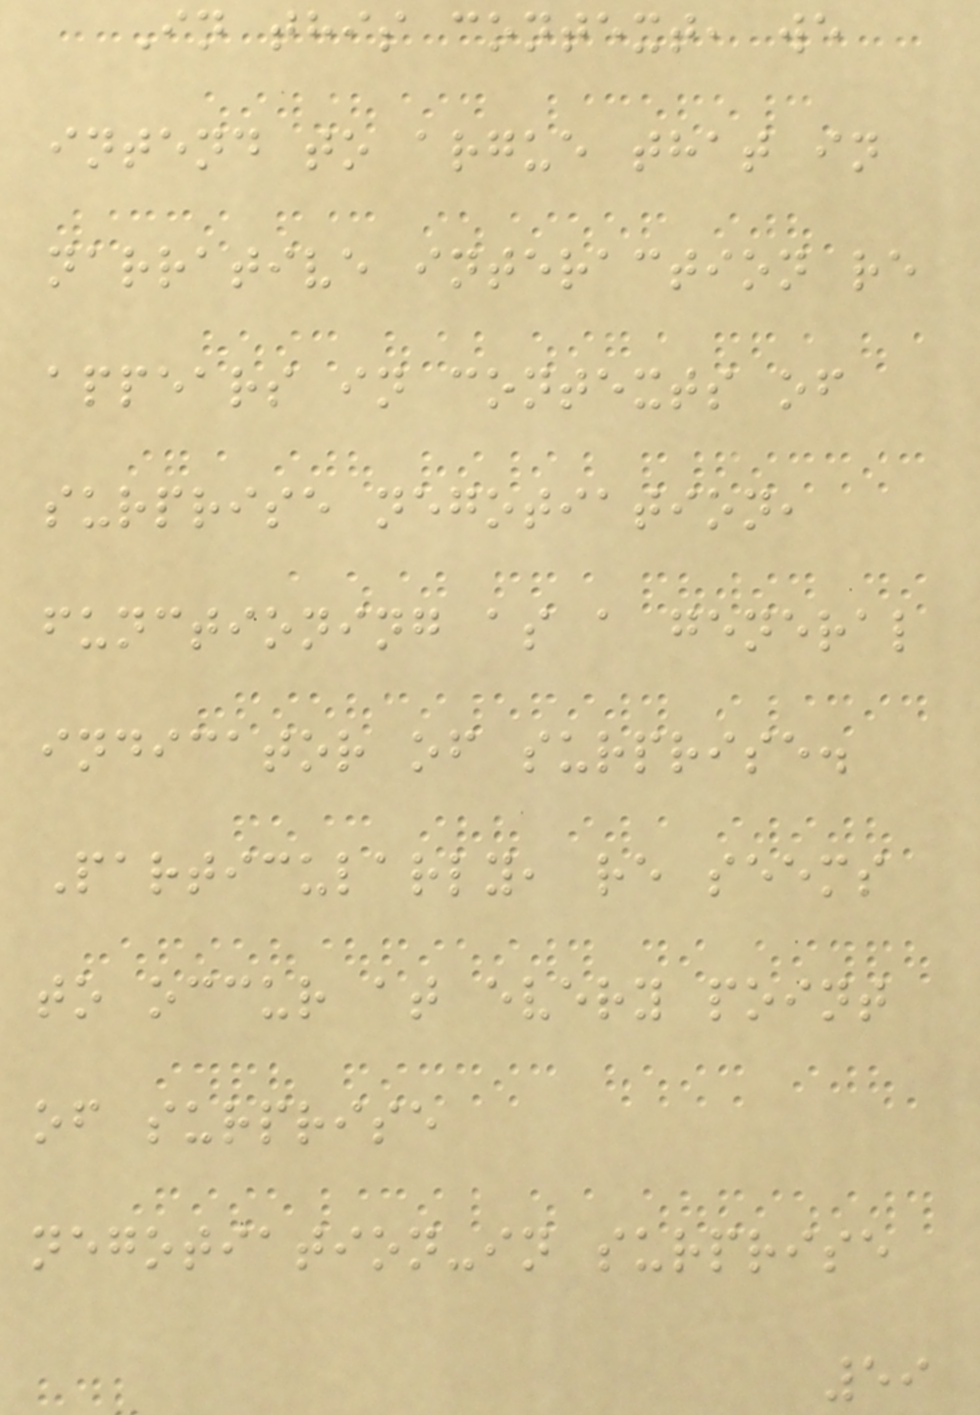In this context, we
intend to argue that in
narrative interaction re
appears in contexts of
surprise negotiation,
functioning as a general
indicator of surprise.
Particularly, re seems
to occur at every point
of surprise
negotiation-in surprise
59
